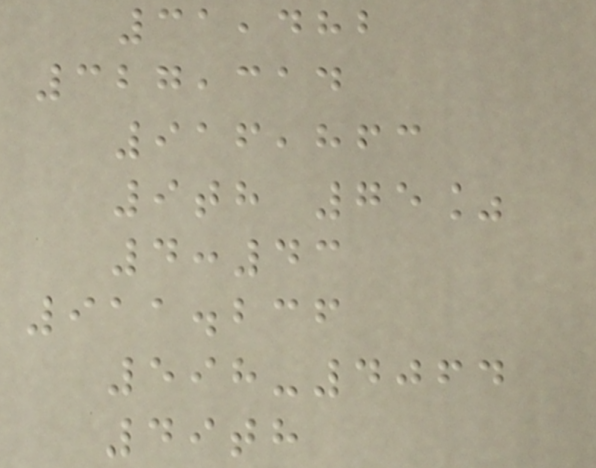31,482
327,314
916,863
9th 75%
4:43
911.236
598-4064
49th
